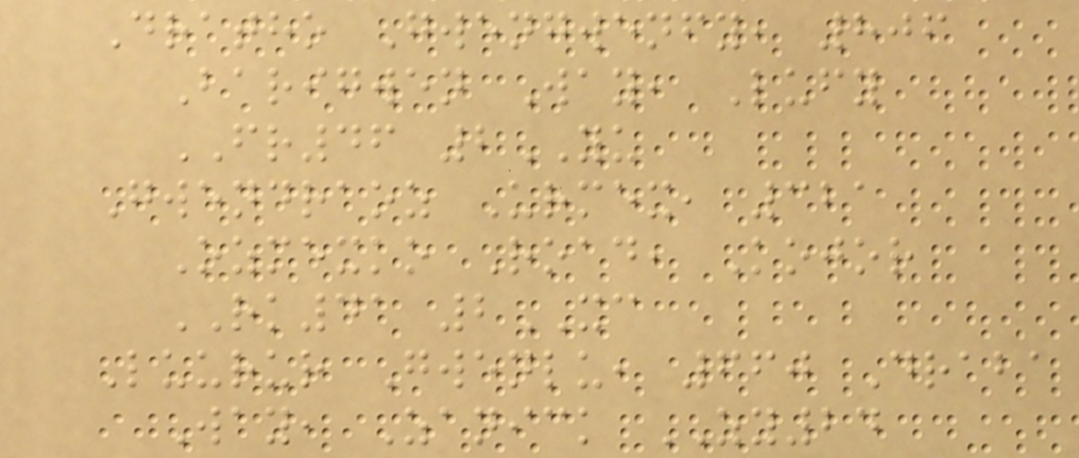Dratho Gwengwenfy, 806
Barigwen Way, Lufy
FR46 2YU
Gwendraoz Urmex, 321
Ozmexko Road, Kojor
RK41 2XC
Luurur Gwenlu, 660 Draba
Way, Zanick ZY24
